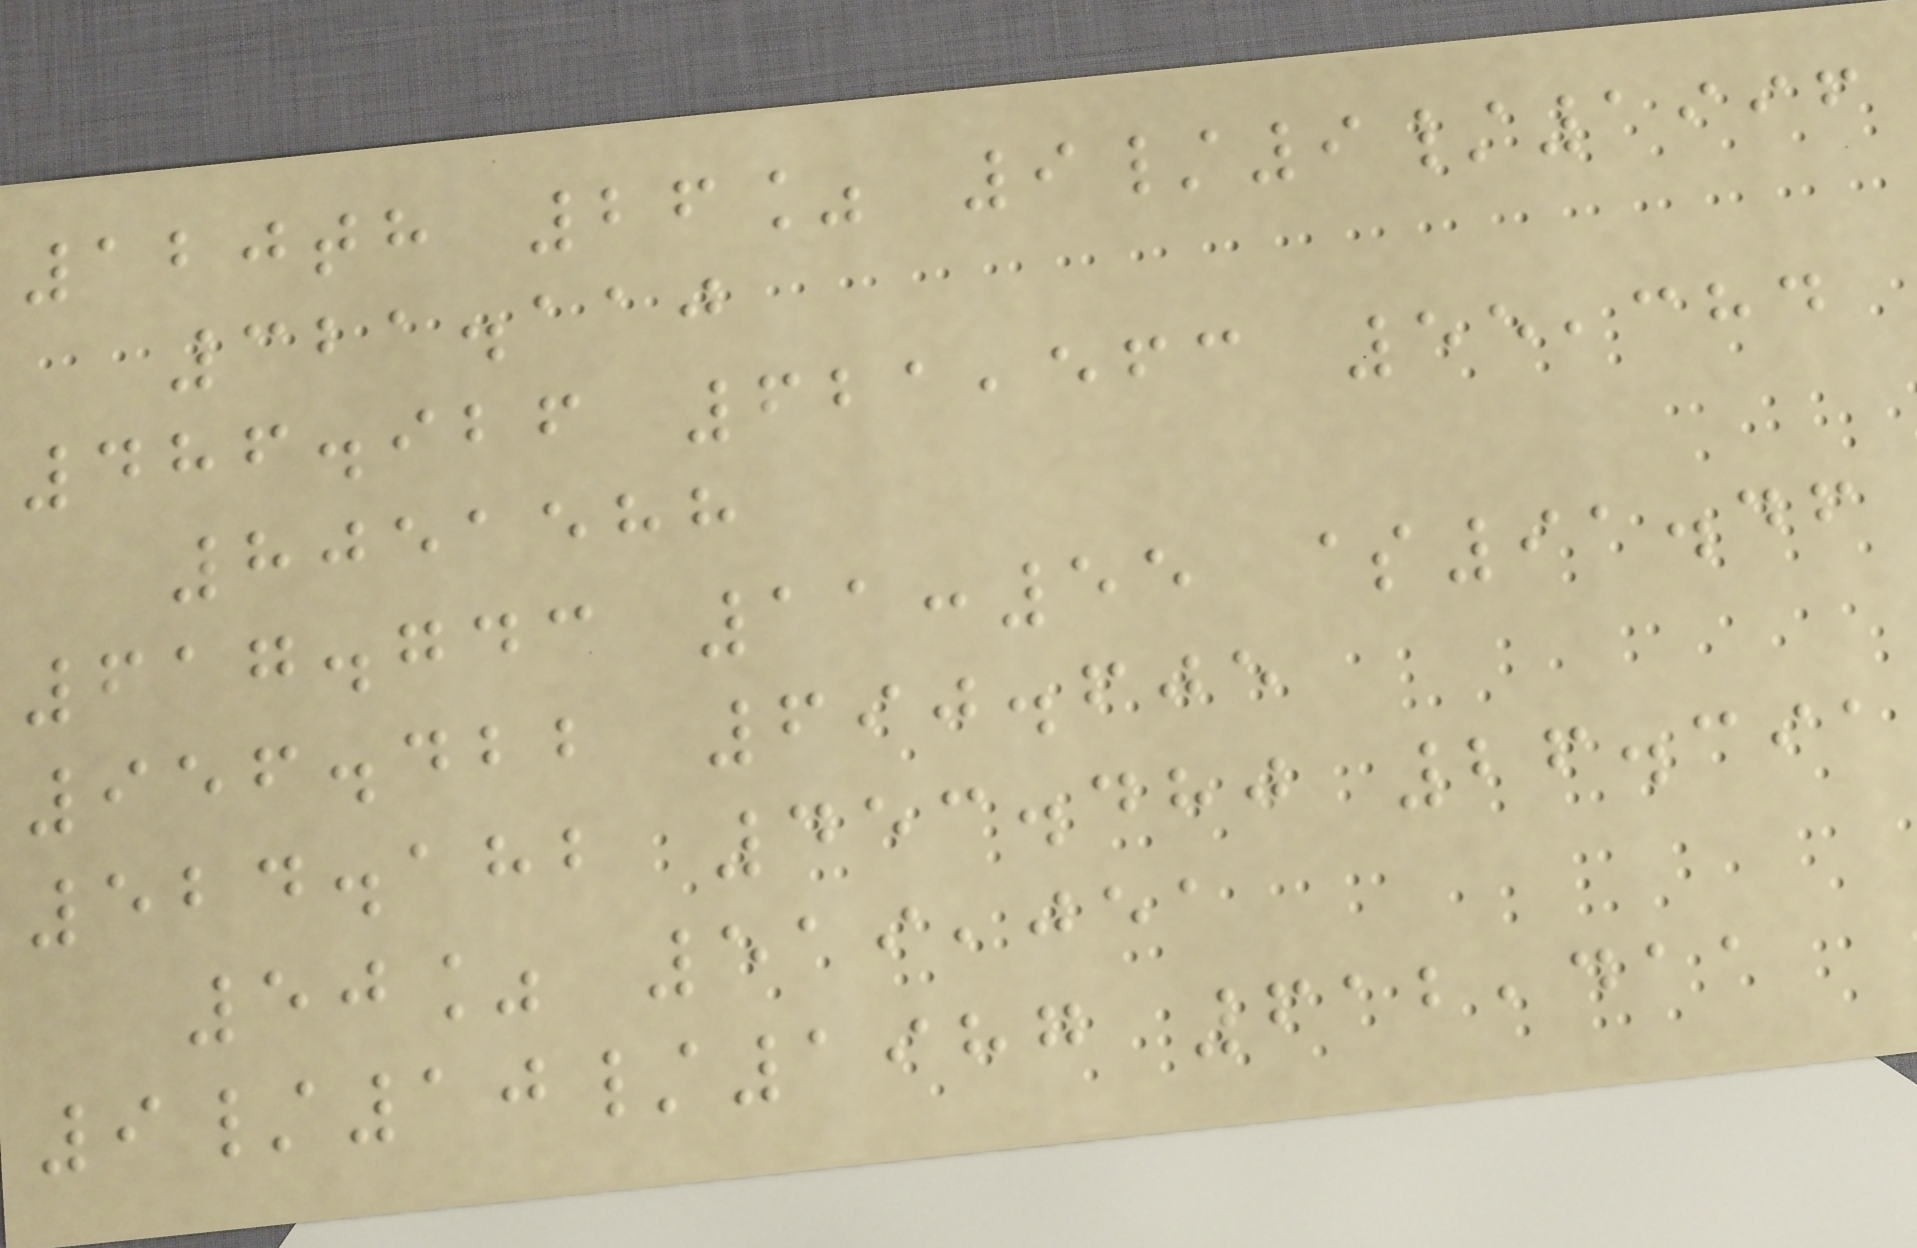120th 26% 9/9/1996
321.110
486.926 621,563 55,384
8051588
617.743 11:55 $91.46
956.422 690.605
524.182 453.480 26.391
50% 519,051
9/10/1987 612,411
